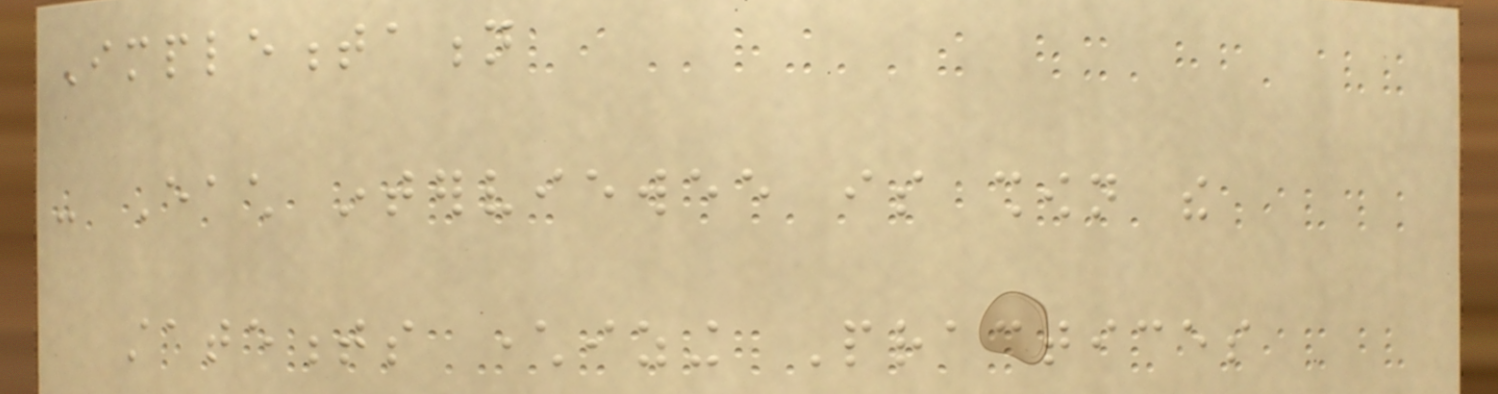Implementation
- Each interviewee is shown the
statements characterizing Practices
